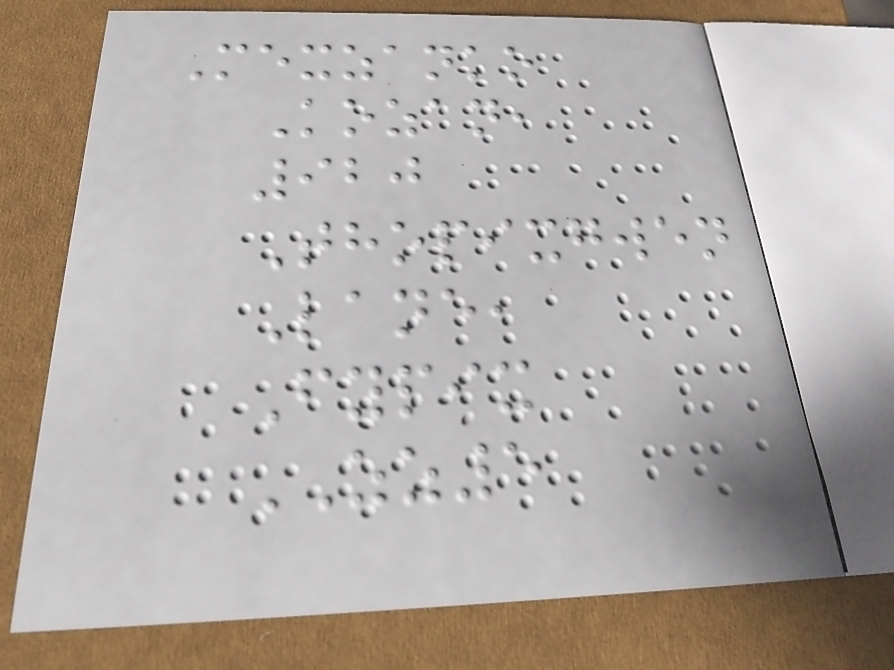Mexzanko
Kozan,
920
Thopixgwen
Lane,
Fypix
ZZ5
